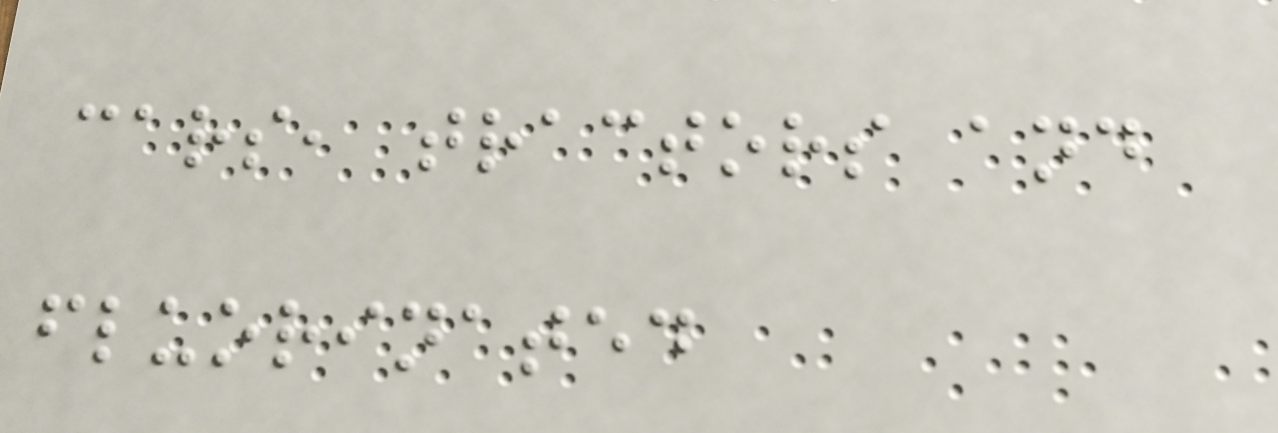cars, tractors and
fluorinated
